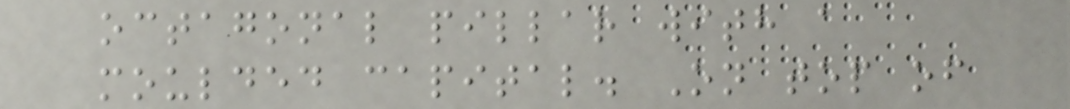octagonal pillar with a
moulded capital. On top of
